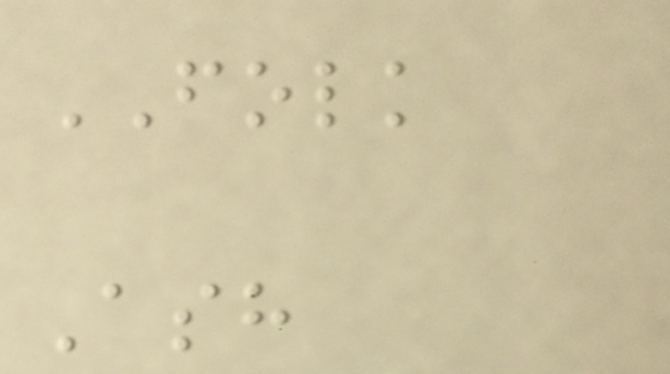FOLK
Ash
